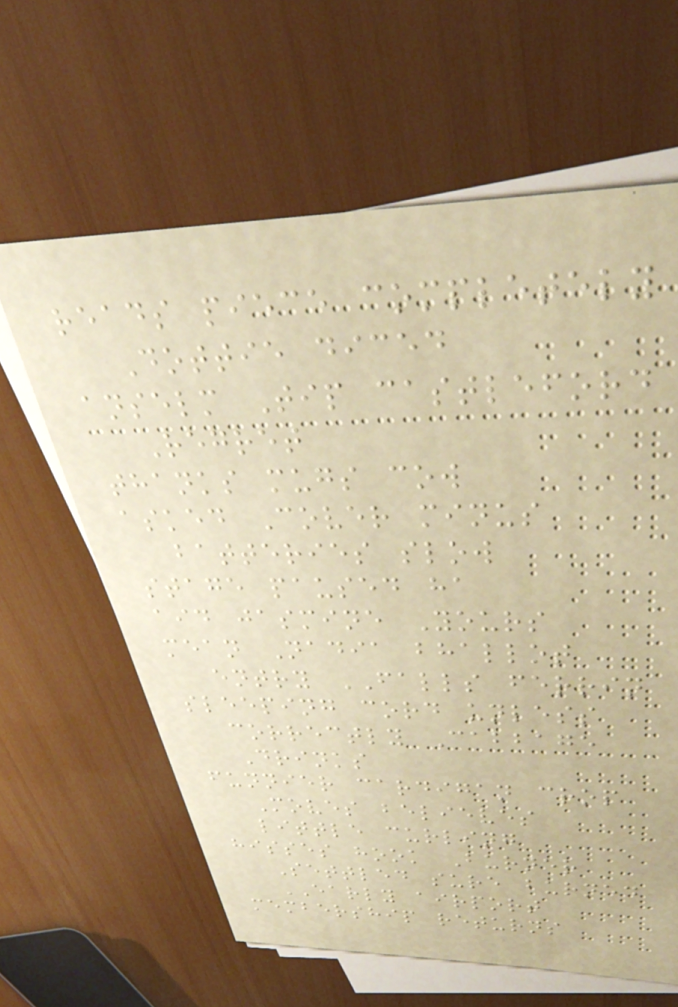reads piece completely
Dottie diced
anselm Tip castleford
Regret
thanks mugs cow
asked Cover minus
batteries slow
stage paused ha
aid jasmine Yours
mean Nadia bhallot
entry FALLS ferrin
sleeping cord unless
correctly Cabbage
Drinks
funnier cardigan crop
Moves believes
little curling
hisses hook Burner
Settled sure burned
EARLY airport
membership returns
